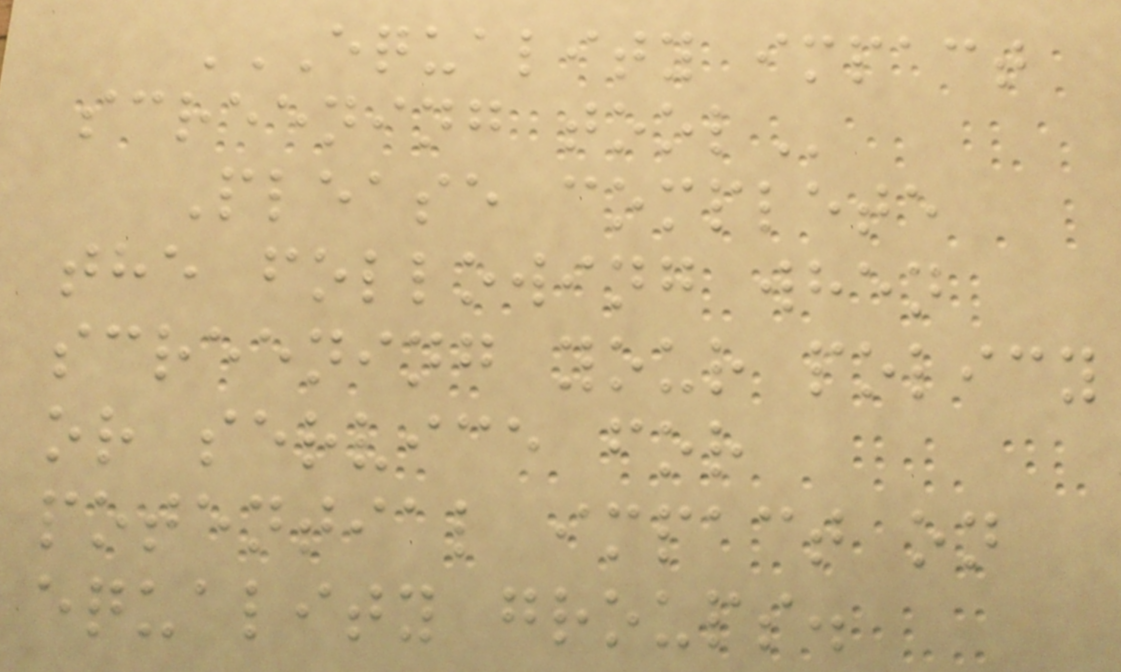EQUALITY IMPACT
SCREENING TOOL
Please complete
the following when
screening your policy
or service for
potential impact on
equality groups.
